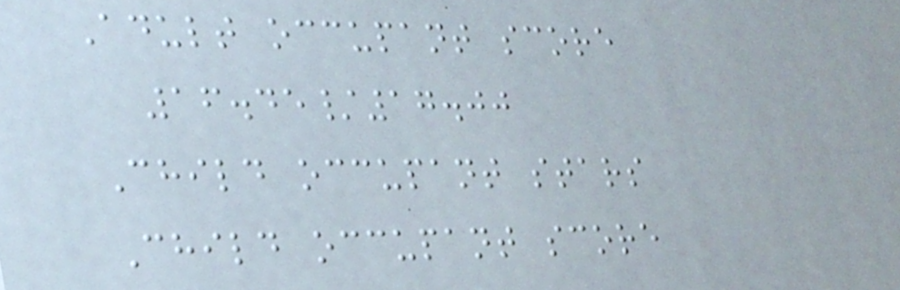Adult occupant score
16.45/17.00
Child occupant stars
Child occupant score
